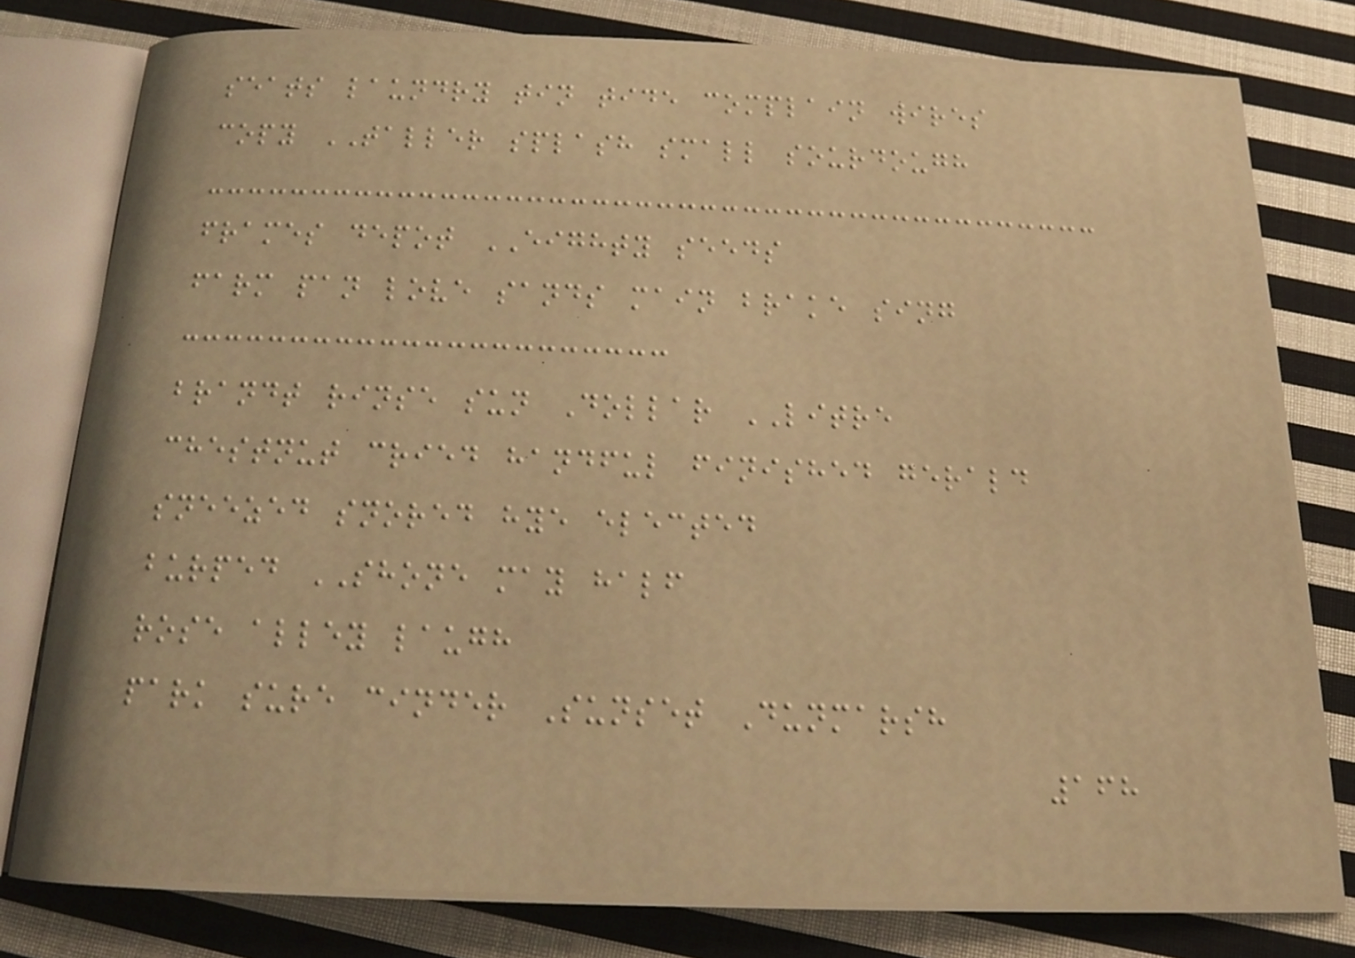seats laundry tin tide complain wires
copy TALLER splash small sourdough
frames depot EIGHTY seeds
farm pan love sands main brake sing
brandt rinse sun Dollar LITRE
chestnut cried handful finished gerald
sneezed snored hye elected
burped SHONE may half
rose alley laugh
park sure cinder Sunset Dunmarsh
168
